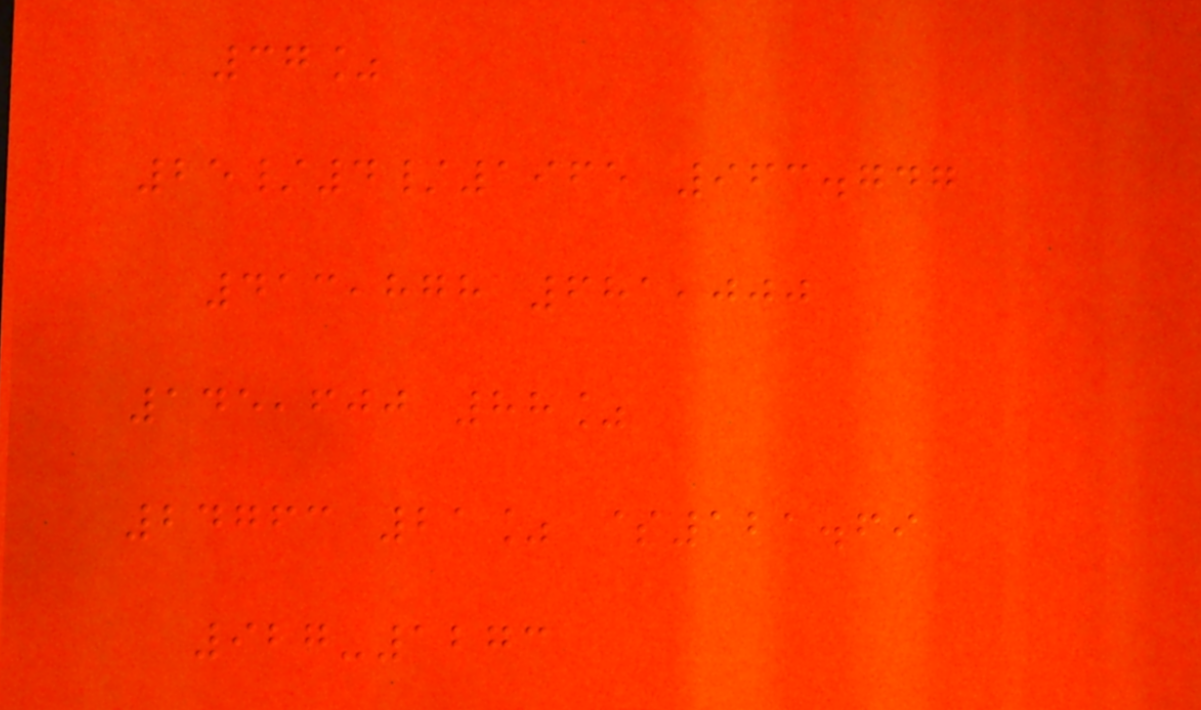37%
25/4/1965 963.747
413,878 681,000
145,600 88%
24763 21% $121.69
927-1273
